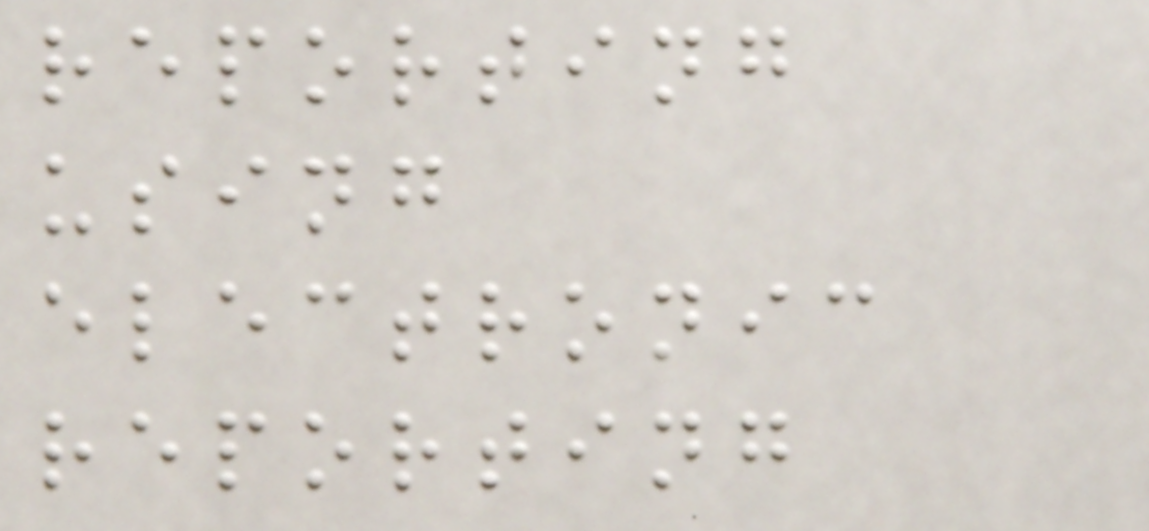reporting
using
electronic
reporting
